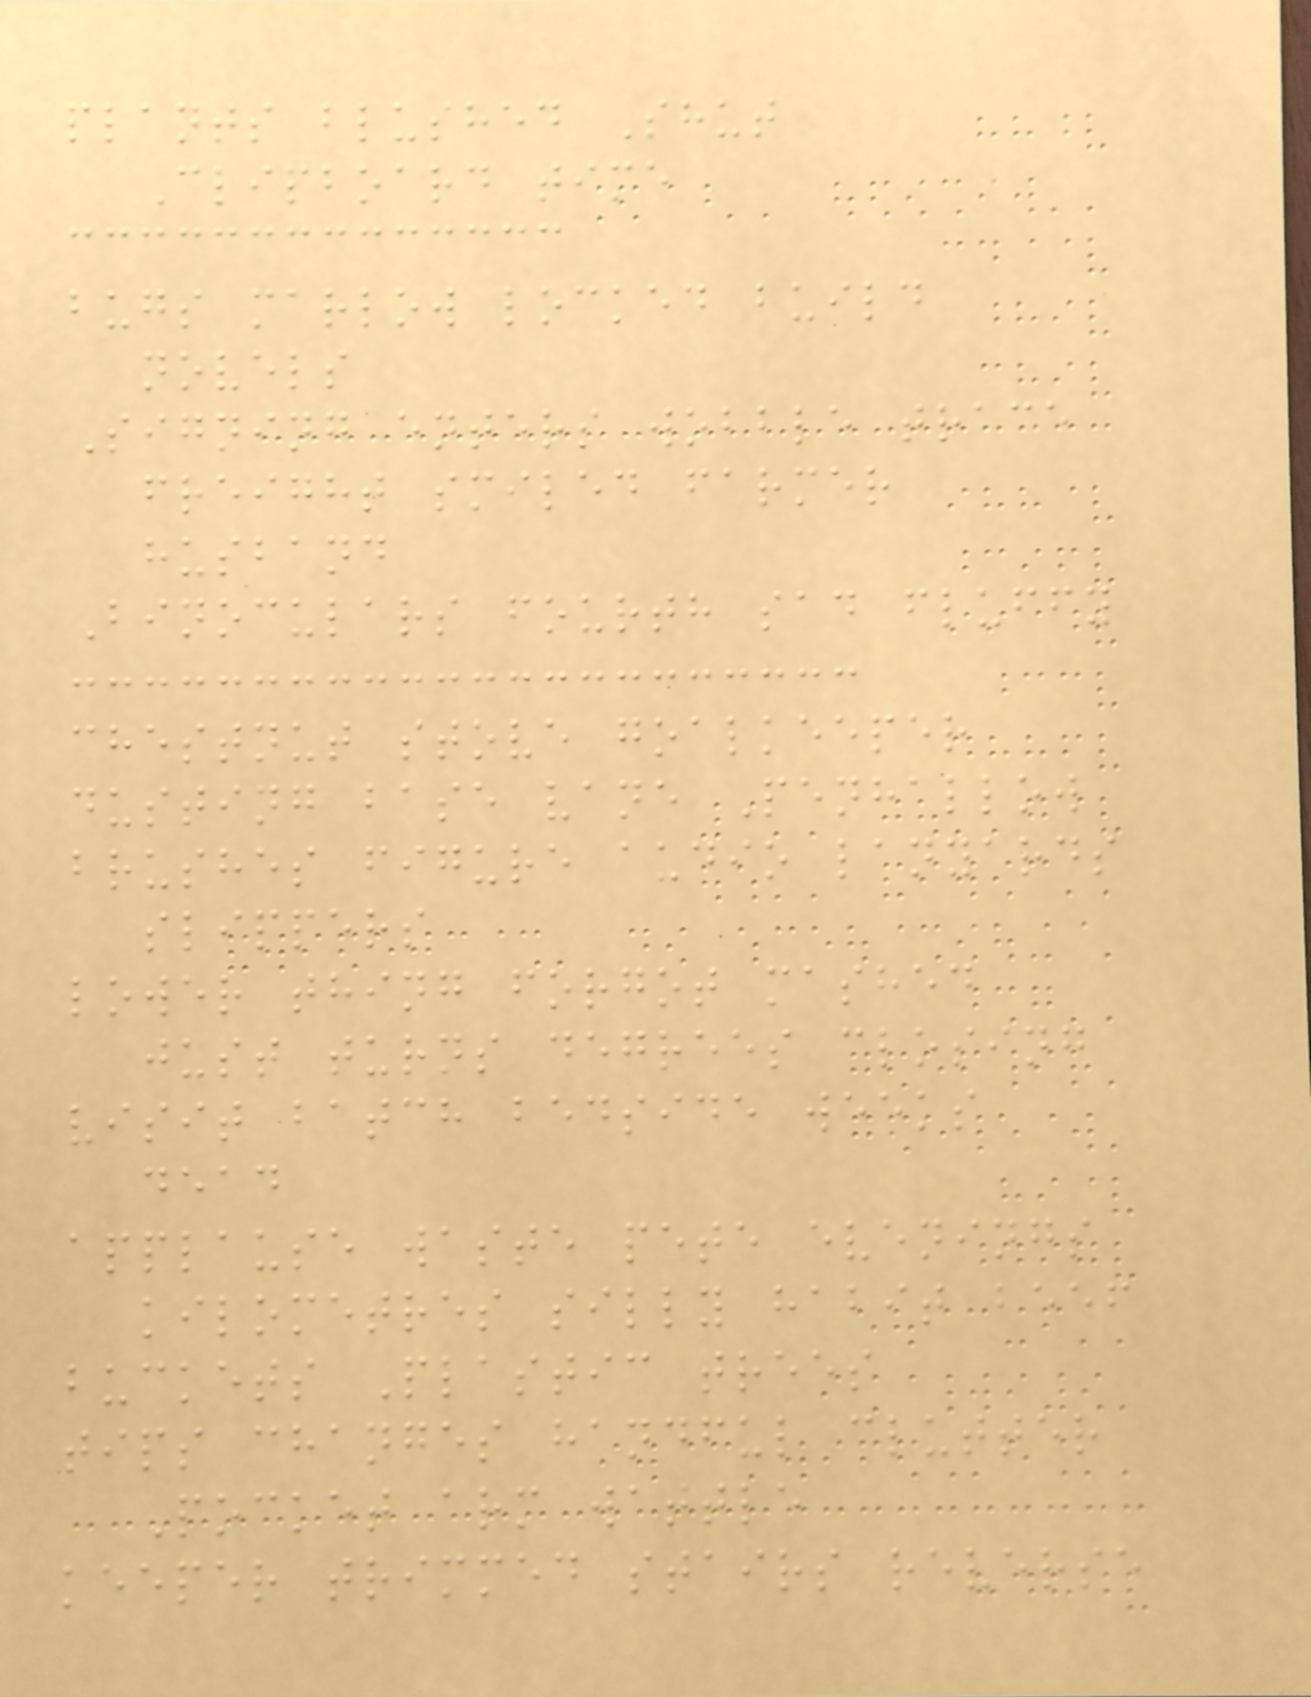plants blushed Shut
Clipboard time
bugs marlow locked build
novels
Signing enters wobble trace
freight smiled farmer
husband
Binoculars fourth sad fluffy
chestnut stove goalkeeper
dusting base vane Penhallow
brushes figure audio lanyards
slippers
lower thing forgot mashed
just turns degrees closing
visit batch bedside weeks
dead
applause waste pete evenings
kilometres silly habit beef
buckets Plastic trees
tips changes handful clutter
Pocket arm wattle
keeper trimmed stairs reverse
